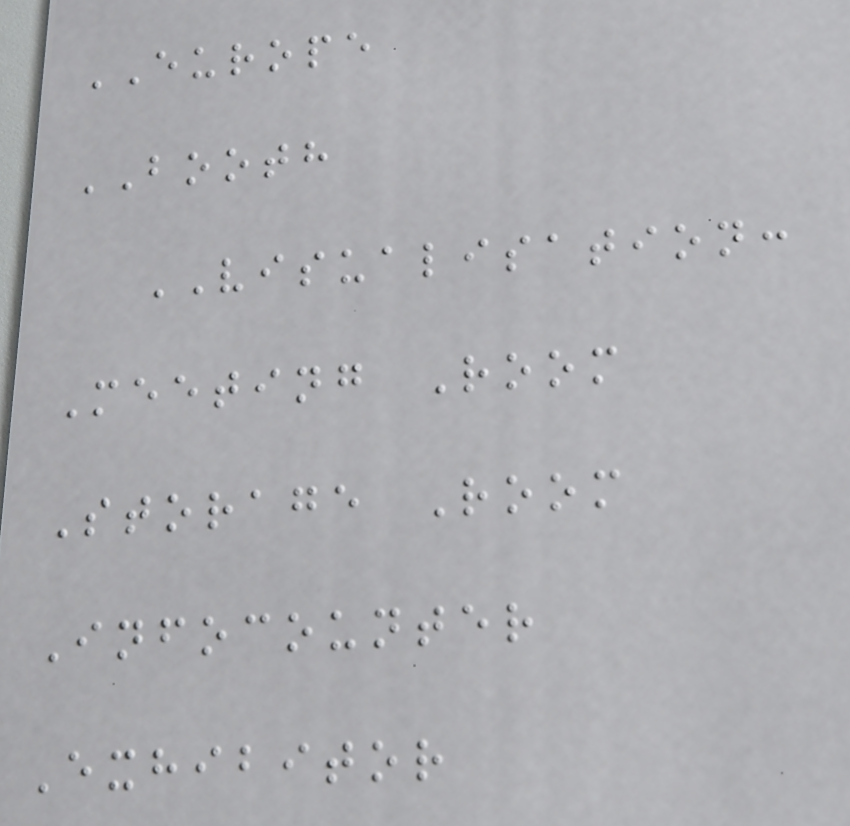EUROPE
BOOTH
VISUALISATION:
Meeting Room
Storage Room
Infocounter
Exhibitor
